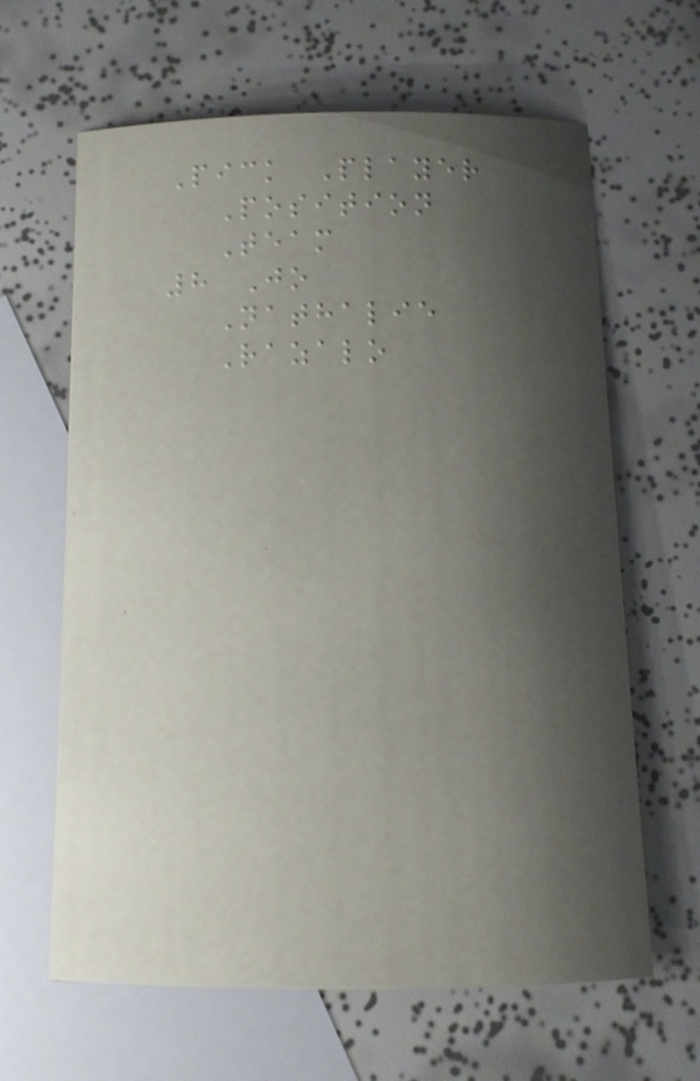Pick Player
Position
Team
8 Jo
Nathalie
Razalo
